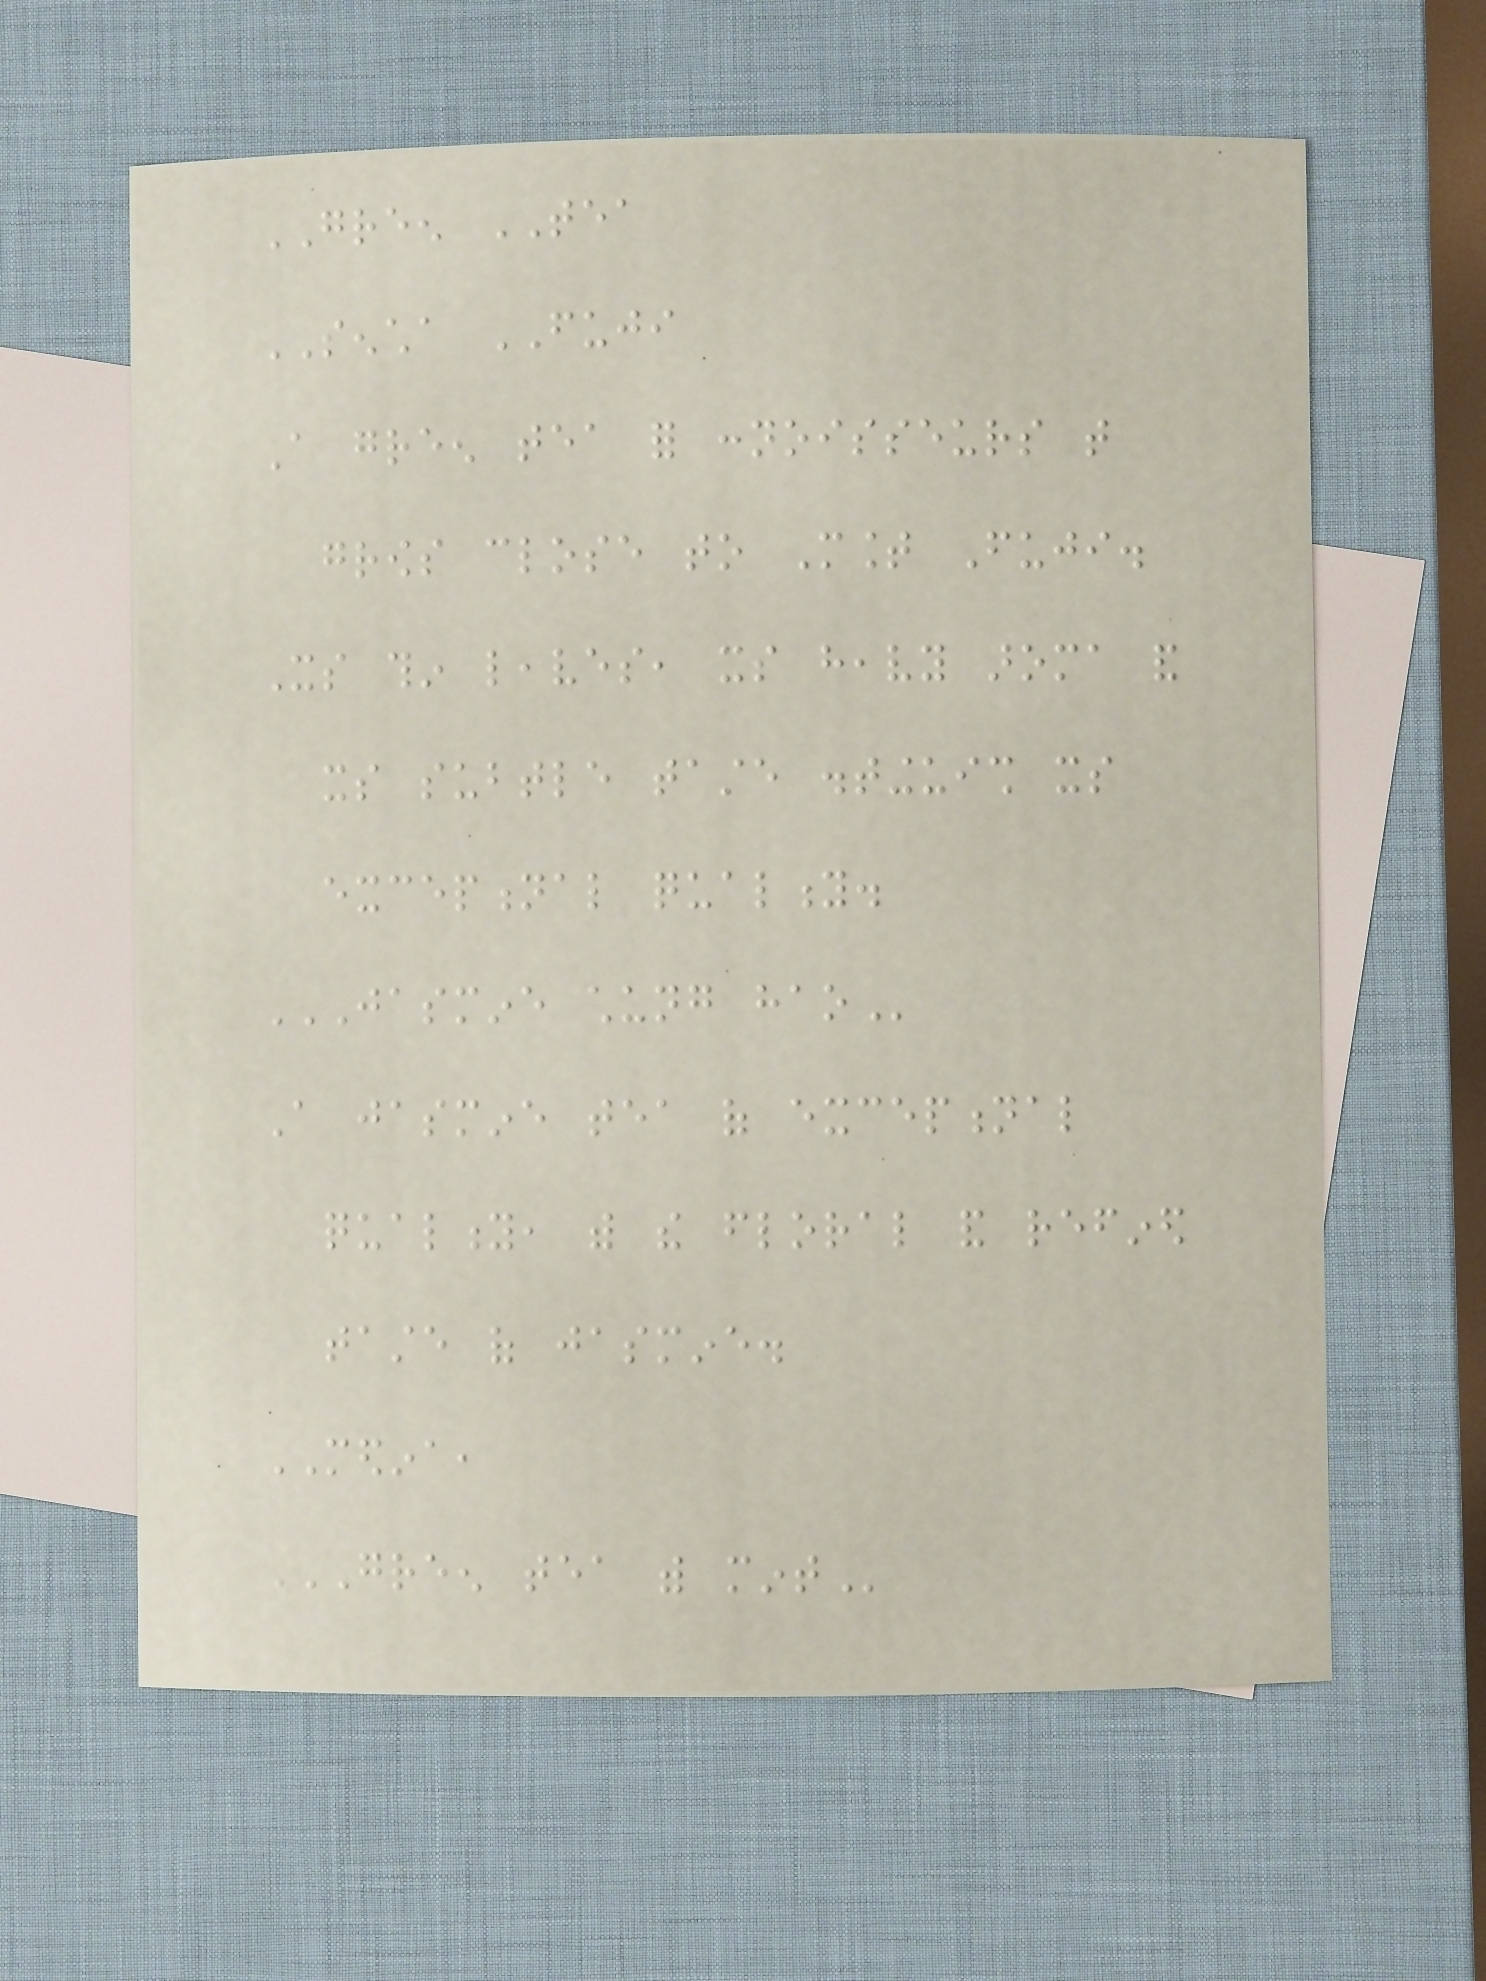GREEN TEA
SENCHA FUJI
A green tea for connoisseurs that
grows close to Mount Fuji.
Its thin leaves, its heavy aroma and
its subtle taste distinguish its
exceptional quality.
JASMINE CHUNG HAO
A jasmine tea of exceptional
quality, with the floral and refined
taste of jasmine.
MEDINA,
GREEN TEA WITH MINT
